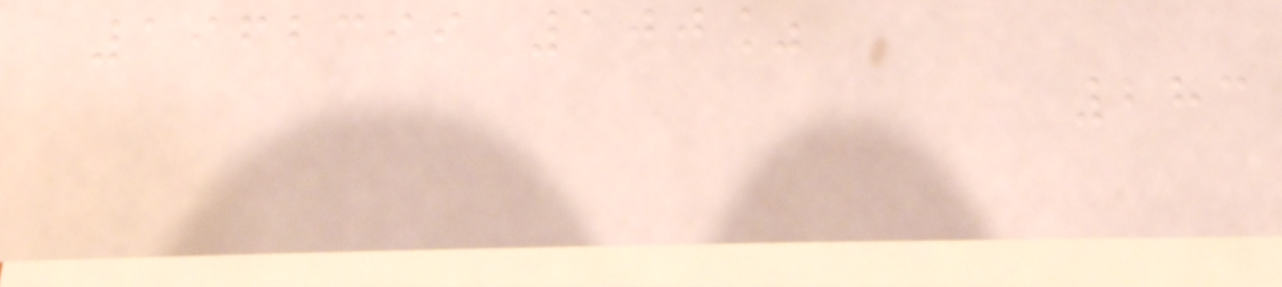1962399 100%
283
